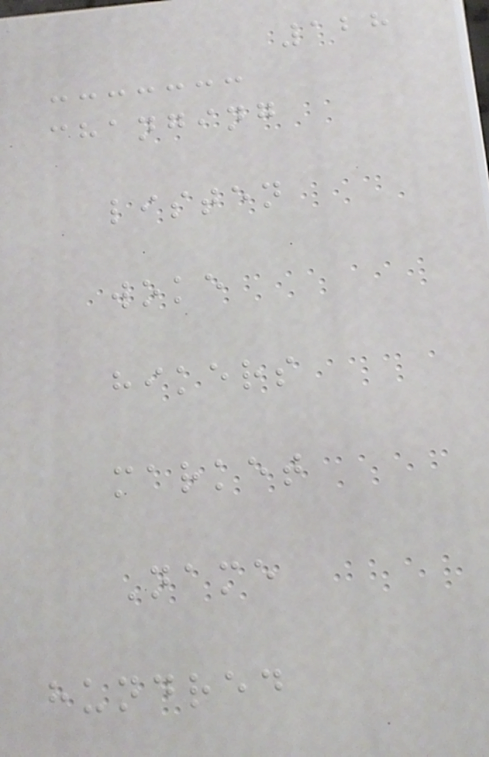128
changing
listen
woke
hikers
market
Name
hundred
